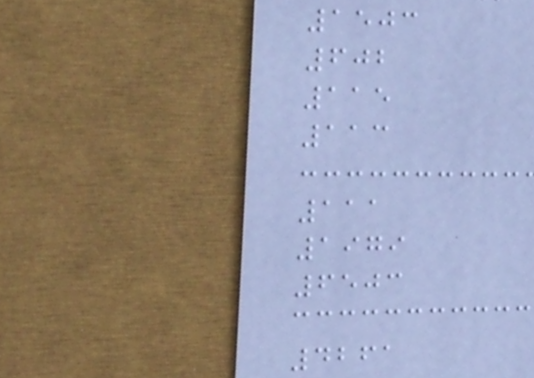1503
602
115
113
111
1979
6503
4261
